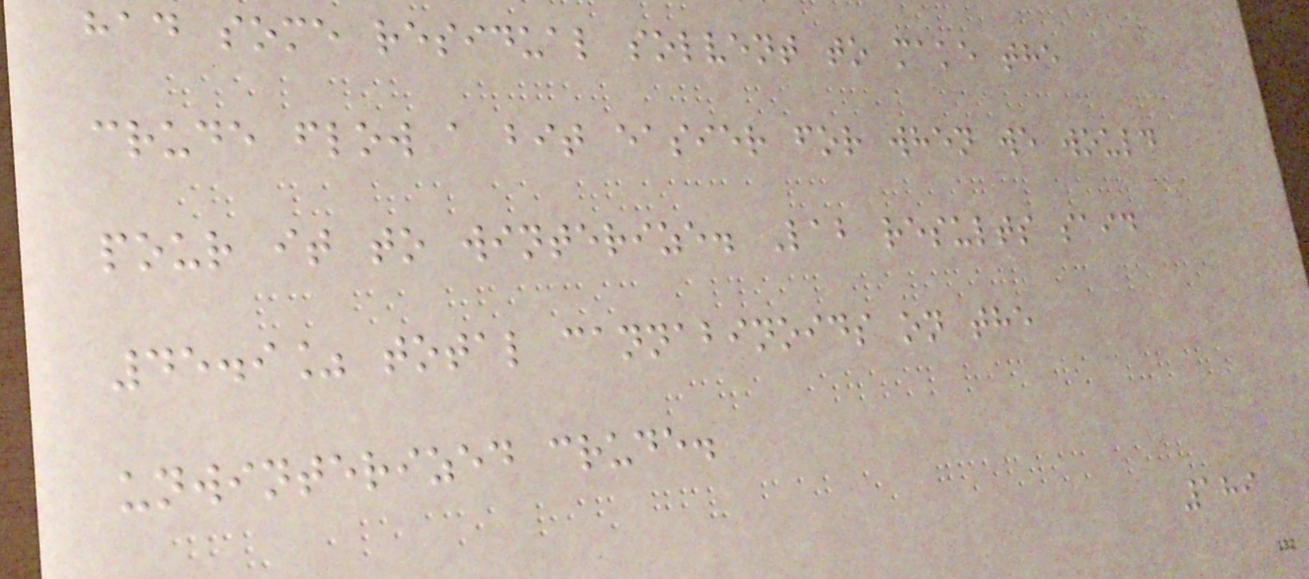had some residual solvent to make the
crude flow a bit easier for when we would
pour it to winterize. Lab results said
45.9% total cannabinoids on the
unwinterized crude.
189
